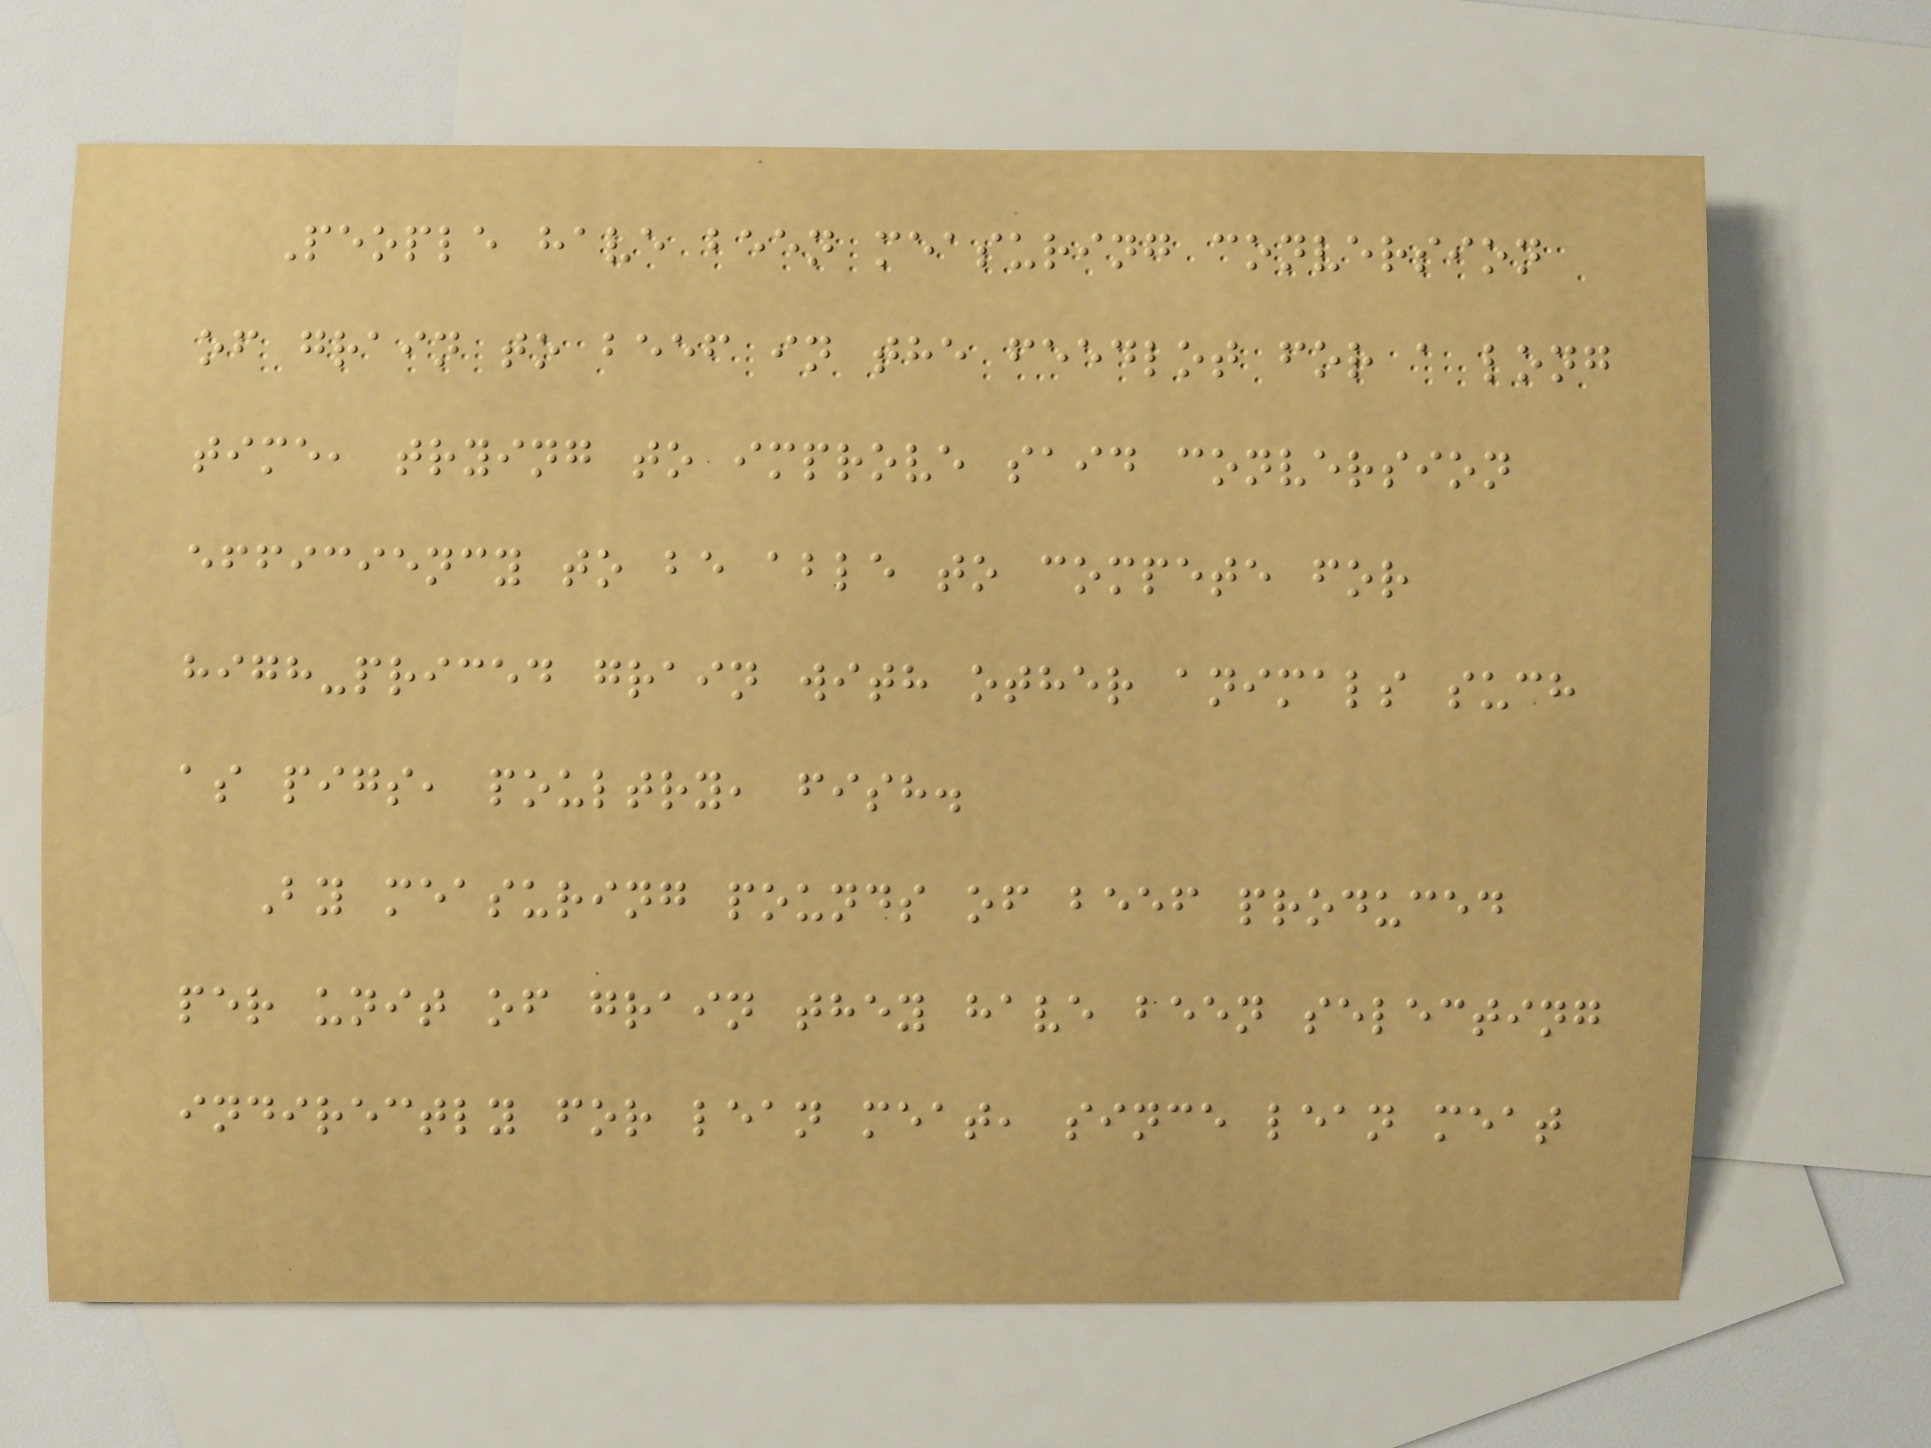People have been measuring conversion
of grain to beef in the feedlot for a long
time, trying to improve said conversion
efficiency to be able to compete for
high-priced grain with other animals such
as pigs, poultry, fish.
By measuring pounds of beef produced
per unit of grain they have been selecting
indirectly for lean meat, since lean meat
